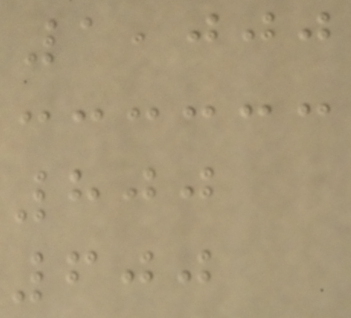1,000
800
600
